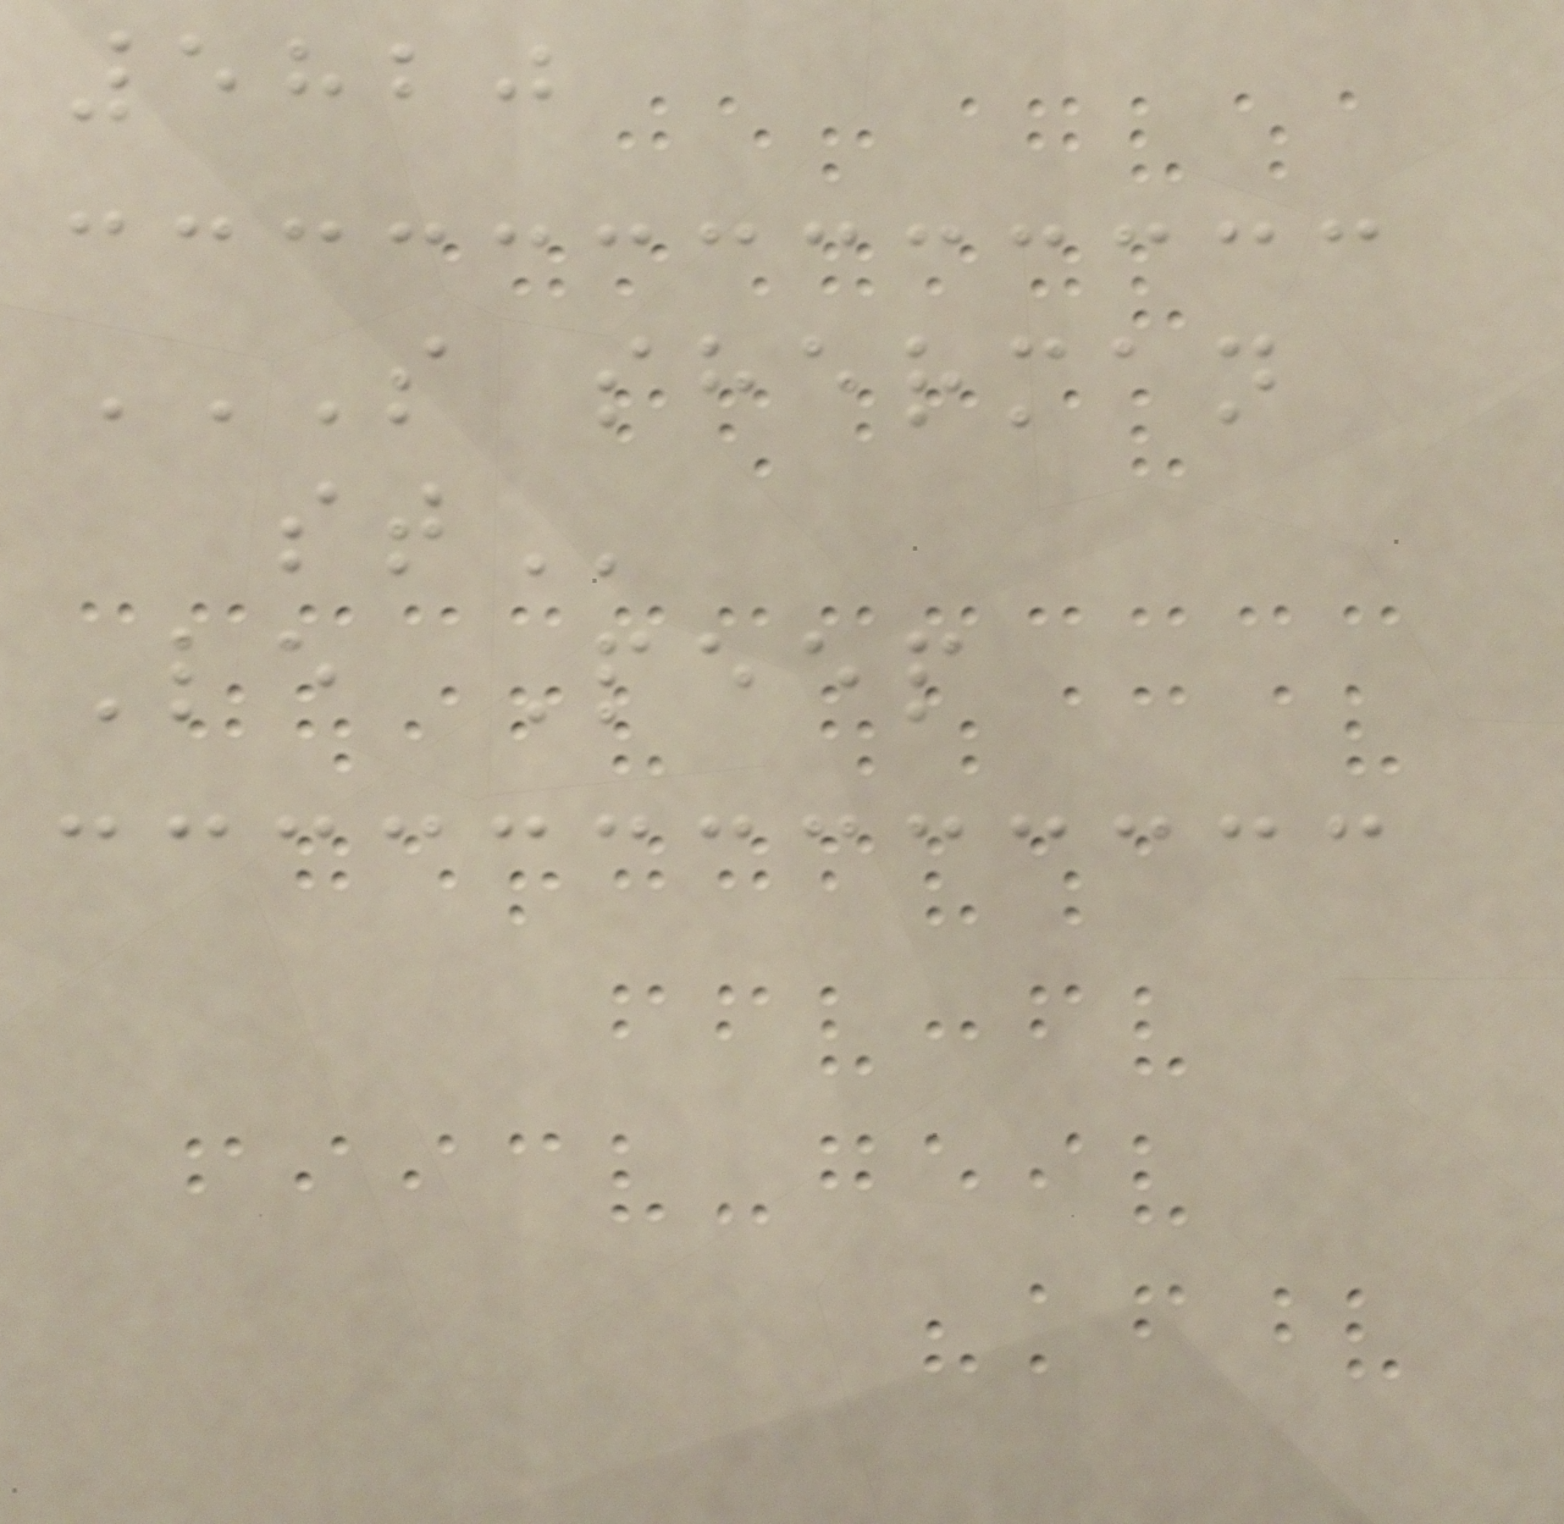5820
S SHERMAN
ST
Le Peep
